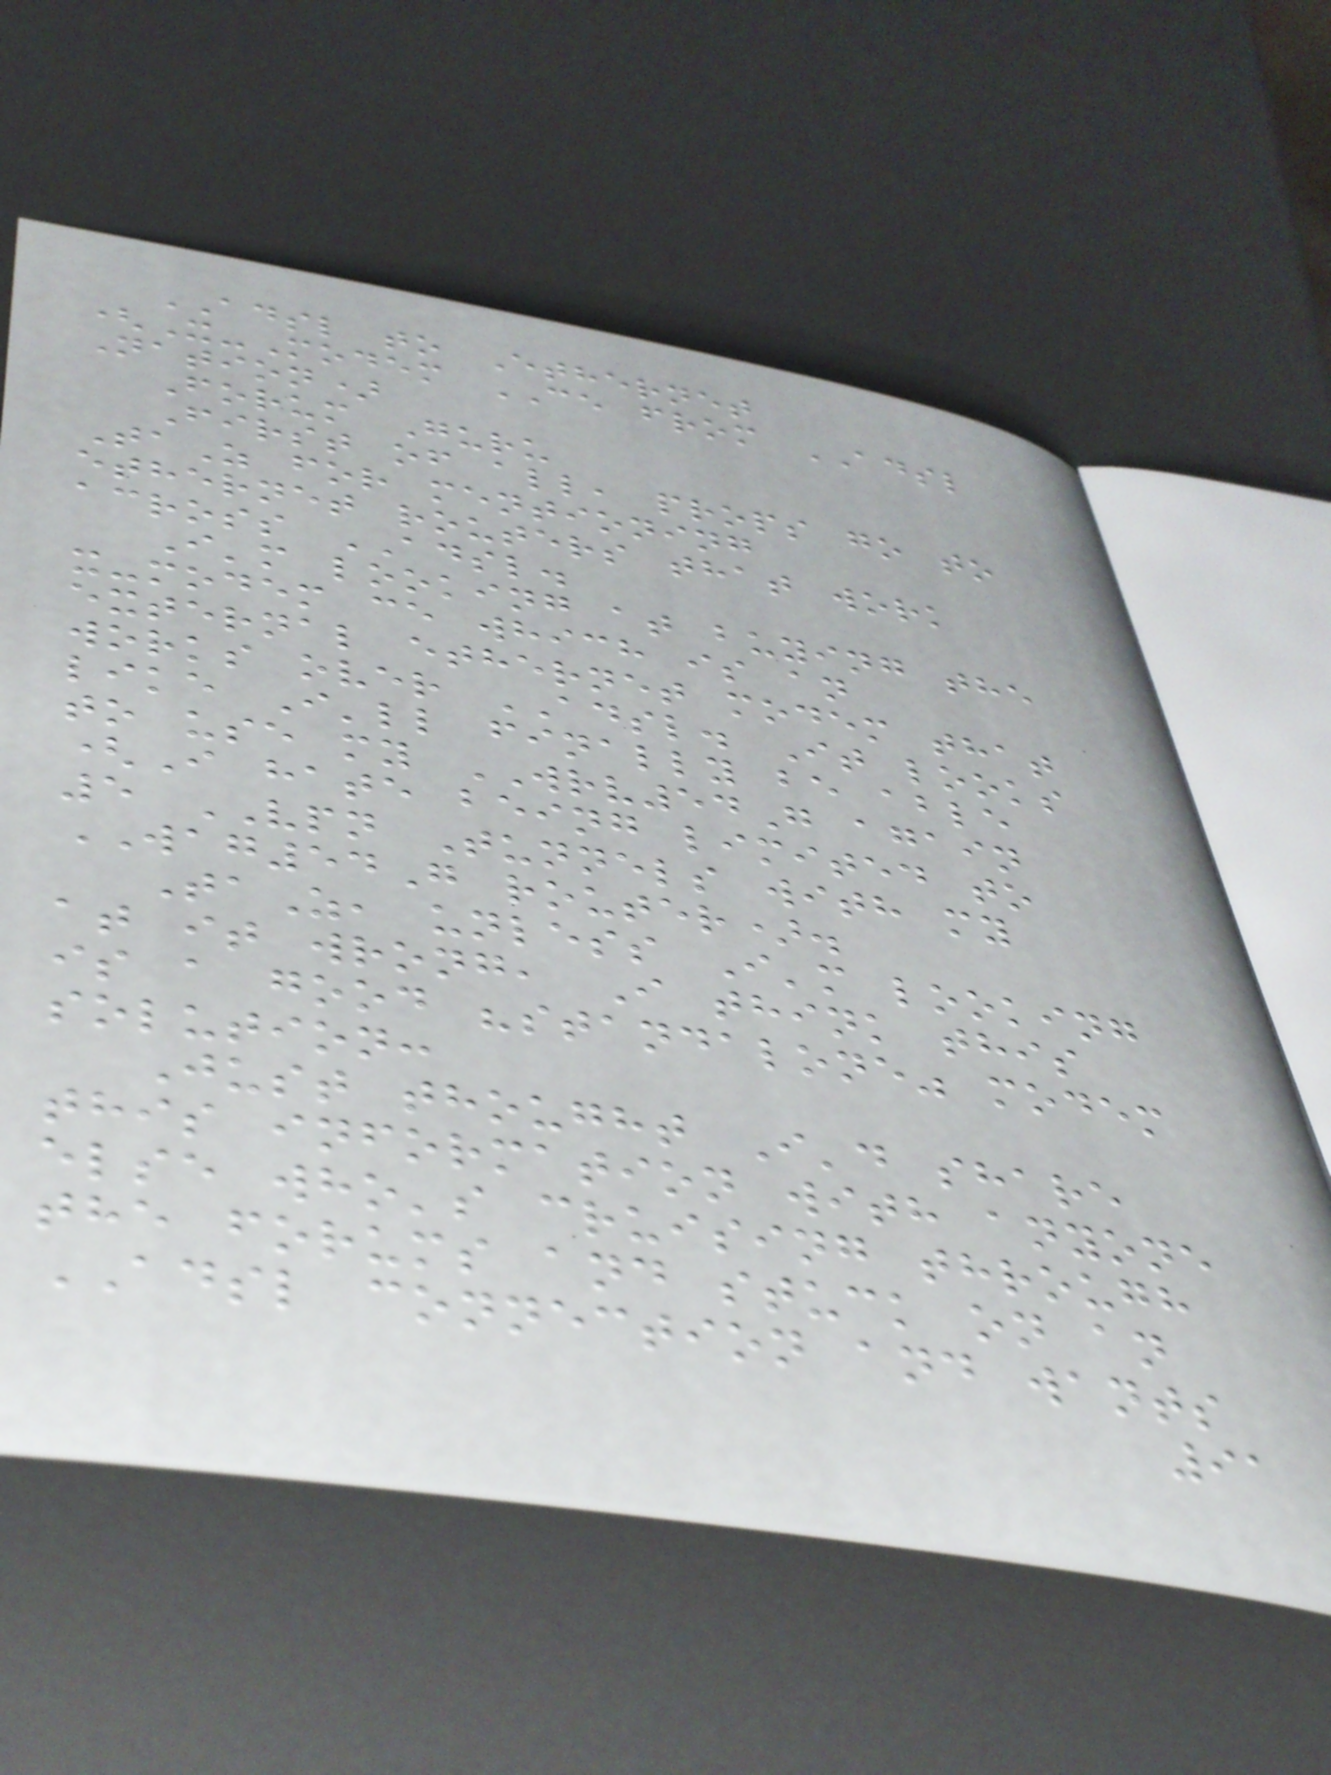ADSL to Ethernet
(X-Modem CE from ADSL
Nation)
Forum Guru
First of all, props go to
TaZ for mentioning
ethernet routers that work
across ADSL.
I'm looking at buying the
x-modem ce which is an
external ethernet modem that
works over ADSL. It looks
like I'll finally be able
to use my WRV54G again
(I hate being limited to
5 VPN Tunnels with my
WAG54G router).
TaZ, unless I'm looking
at it wrong, I think this
is a good "standalone" modem
solution:
Just thought I'd share
this information with anyone
else who's cruising through
the forums and stuck on an
ADSL connection and wants
91
